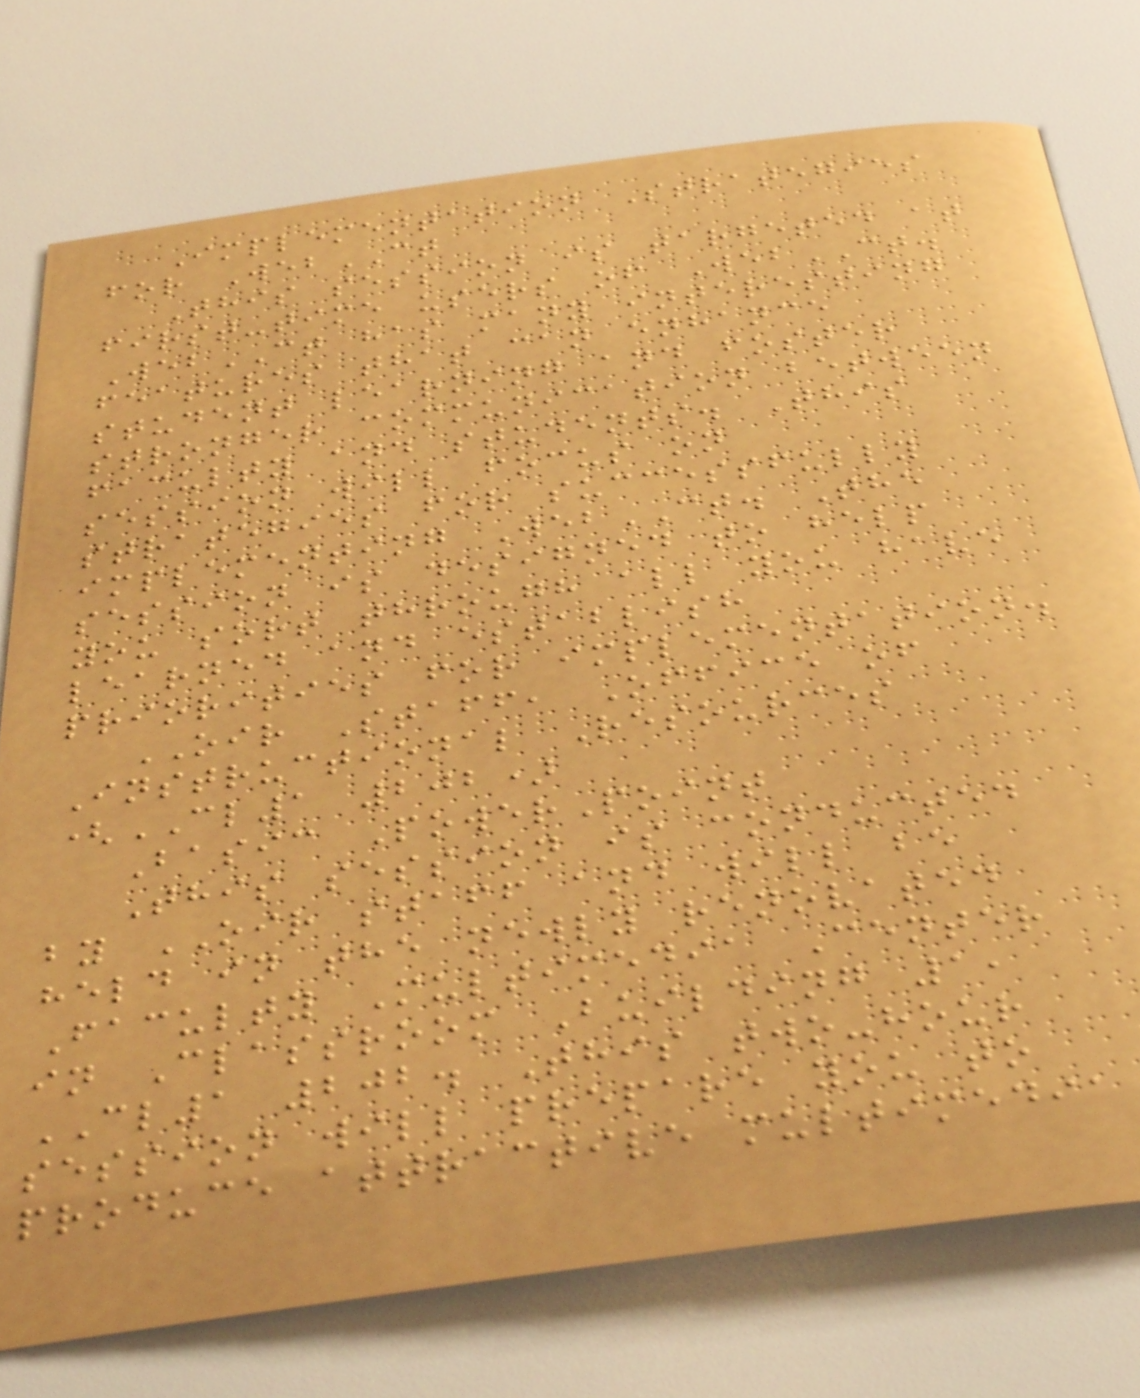Implementation Strategies
for WebCT
This session is targeted at
first-time users of WebCT.
WebCT has many interesting
features that can enhance
student learning and foster
stronger communication between
faculty and students. This
session will focus on
strategies for successfully
implementing WebCT. The
session is designed to help
you sort through all you have
learned and establish
priorities for implementation.
OIR Staff, Office of
Instructional Resources
(CL1 202)
Basic PowerPoint
This session is conducted
by OIR staff and will be
held in the newly renovated
Faculty Multimedia Center
in Classroom Building 1,
CL1 202. This two-hour
session will prepare you to
produce attractive multimedia
